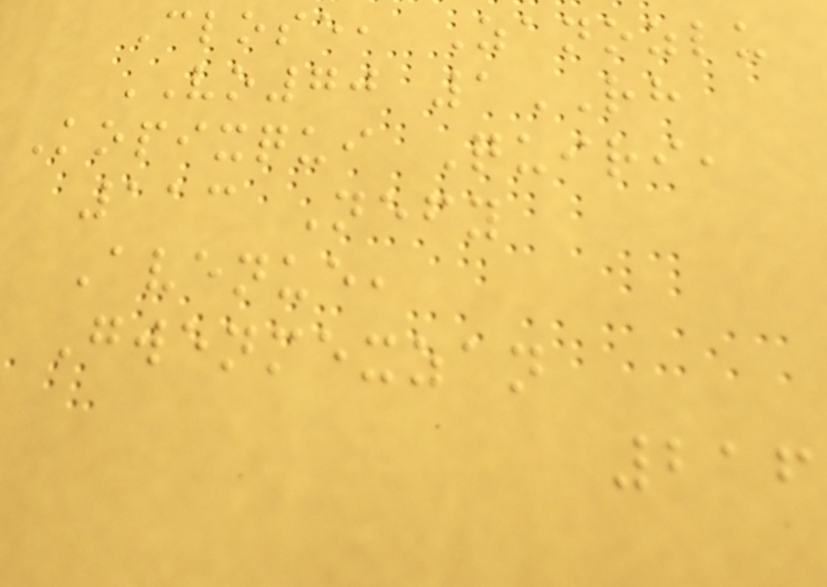Close, Zanozlu
VO70 1RH
Kopixqui Quiri,
113 Nefy
Avenue,
Gwenmexzan
216
